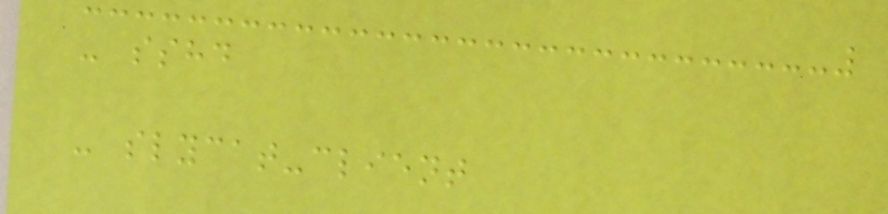- sshd
- slycat-client
